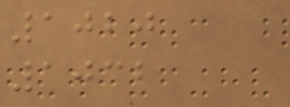1020
1032
